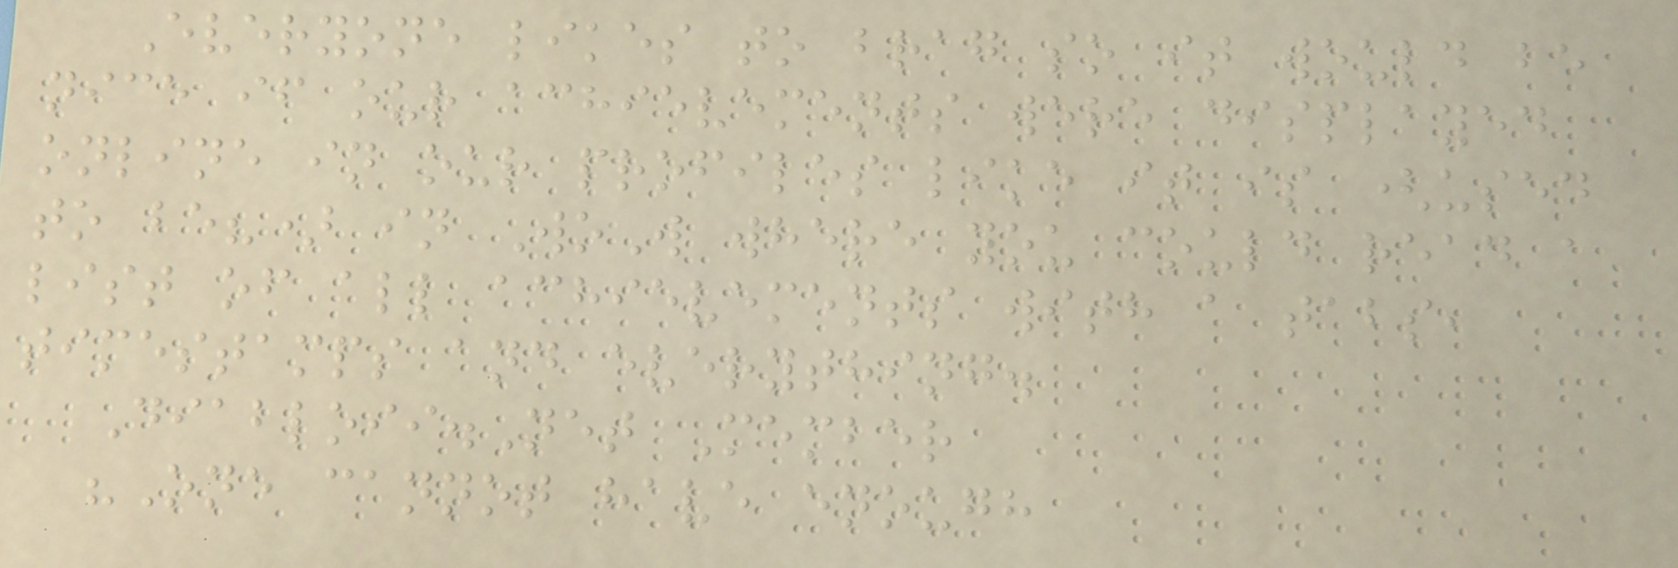Everyone likes to brag so it would be
nice if our achievements were displayed
online in our profiles like it is (used
to be?) in WoW where you could read a
list of all achievements with a tabs,
timestamps and everything.
Diabloii.Net Member
"One cannot have enough
